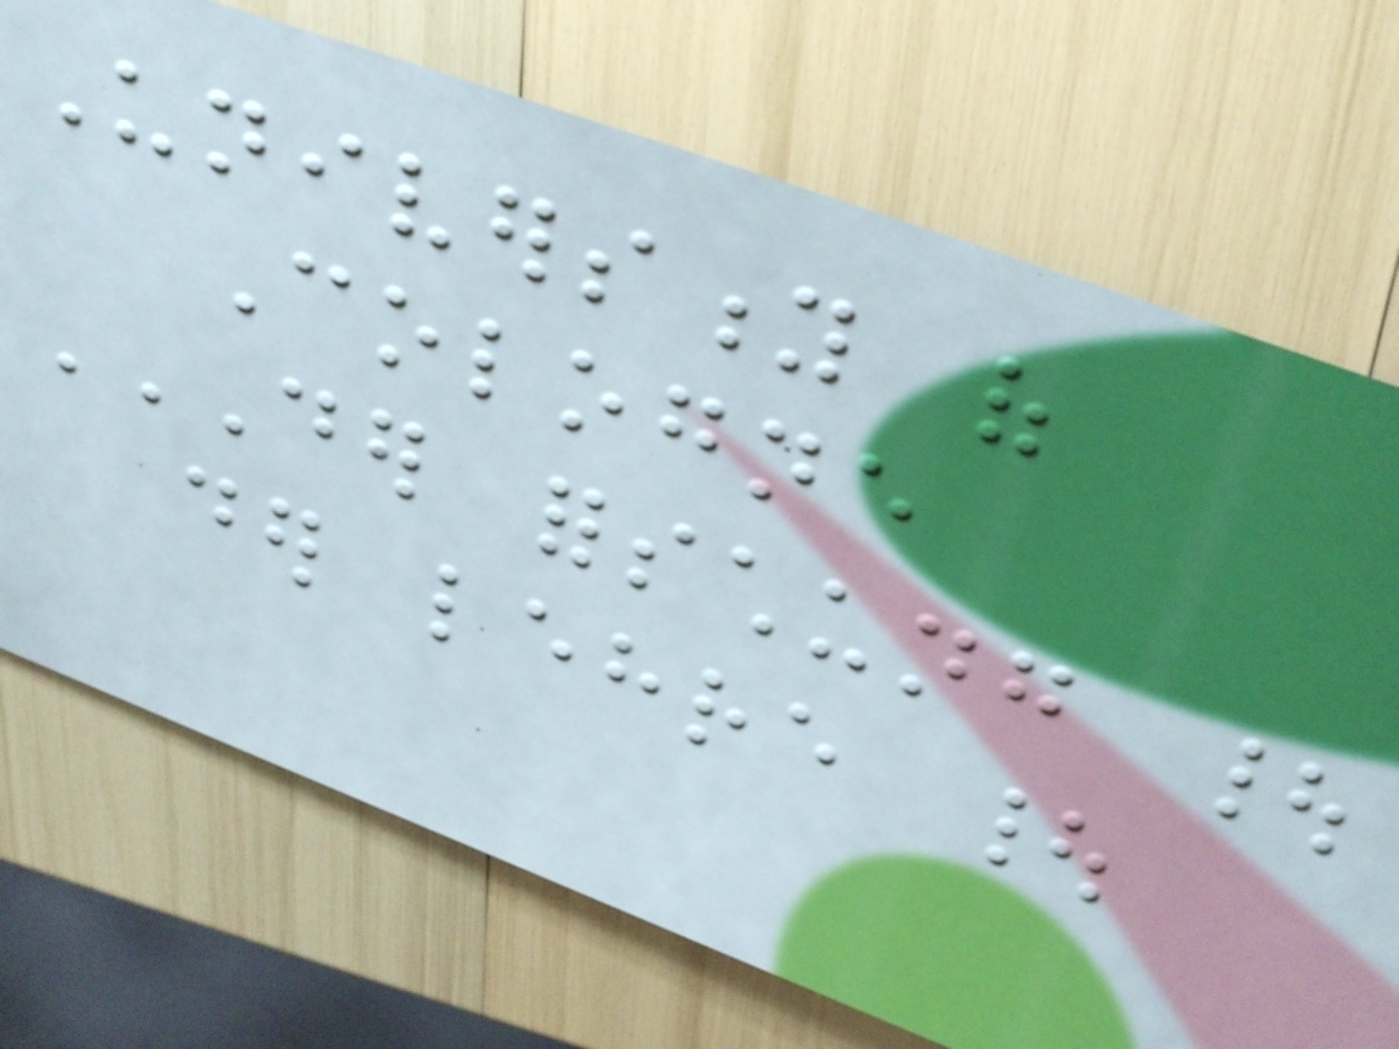University of
Cologne
DER FORSCHUNG |
DER LEHRE |
